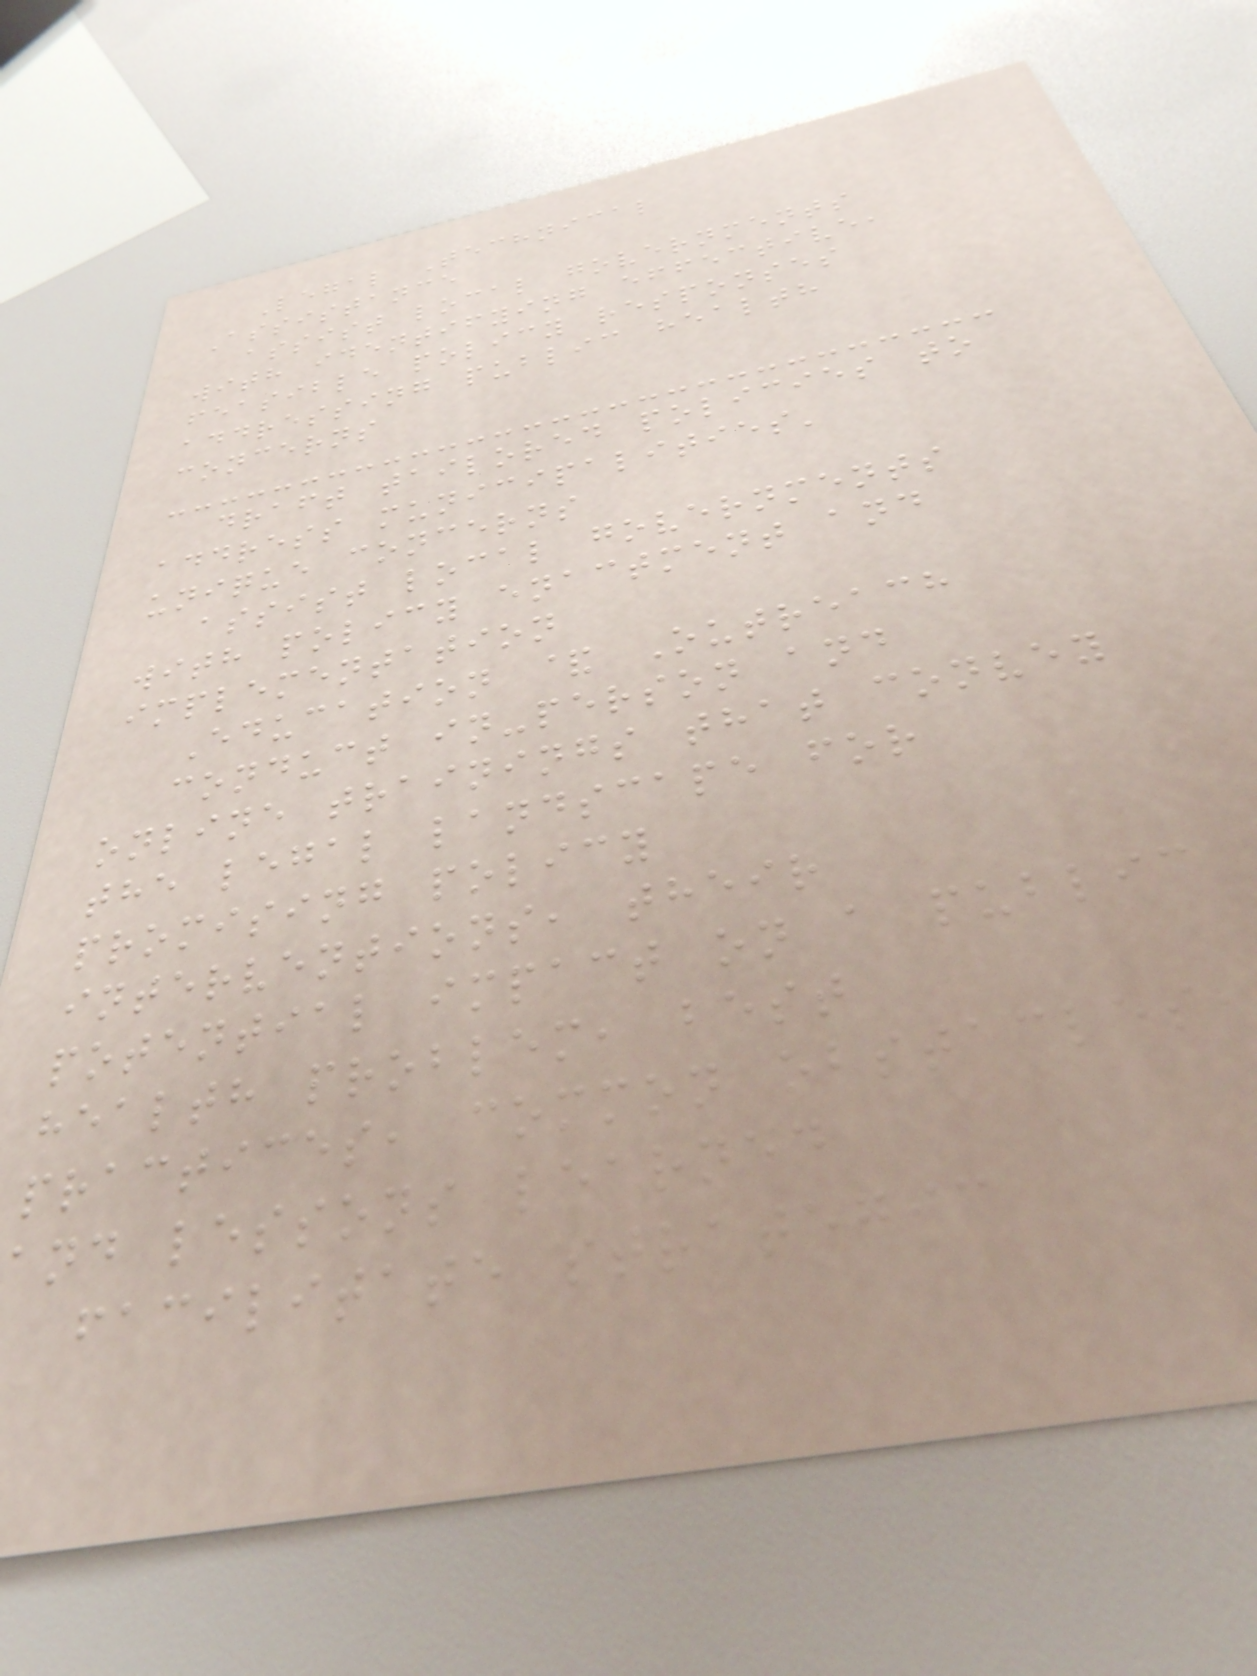Legal Technical
Assistance
assist local governments
with identifying effective,
feasible policy responses
addressing public health
concerns
draft tailored policies to
address municipalities'
unique concerns
assist local governments
with policy enactment and
implementation
Education & Outreach
conduct in-person and
online trainings that convey
the legal landscape for
promising policy
interventions, their
potential impact on a public
health problem, best
practices, common obstacles
and lessons learned
facilitate strategic
